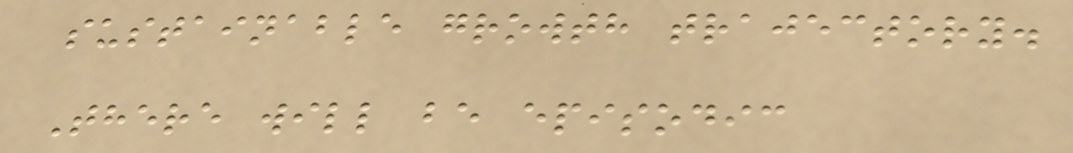sustainable growth trajectory.
There will be episodic
